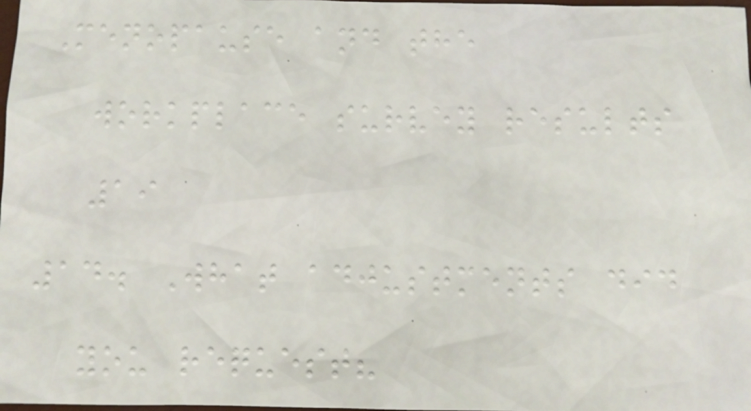Menopause and the
workplace survey results
19
14. What adjustments did
you request?
